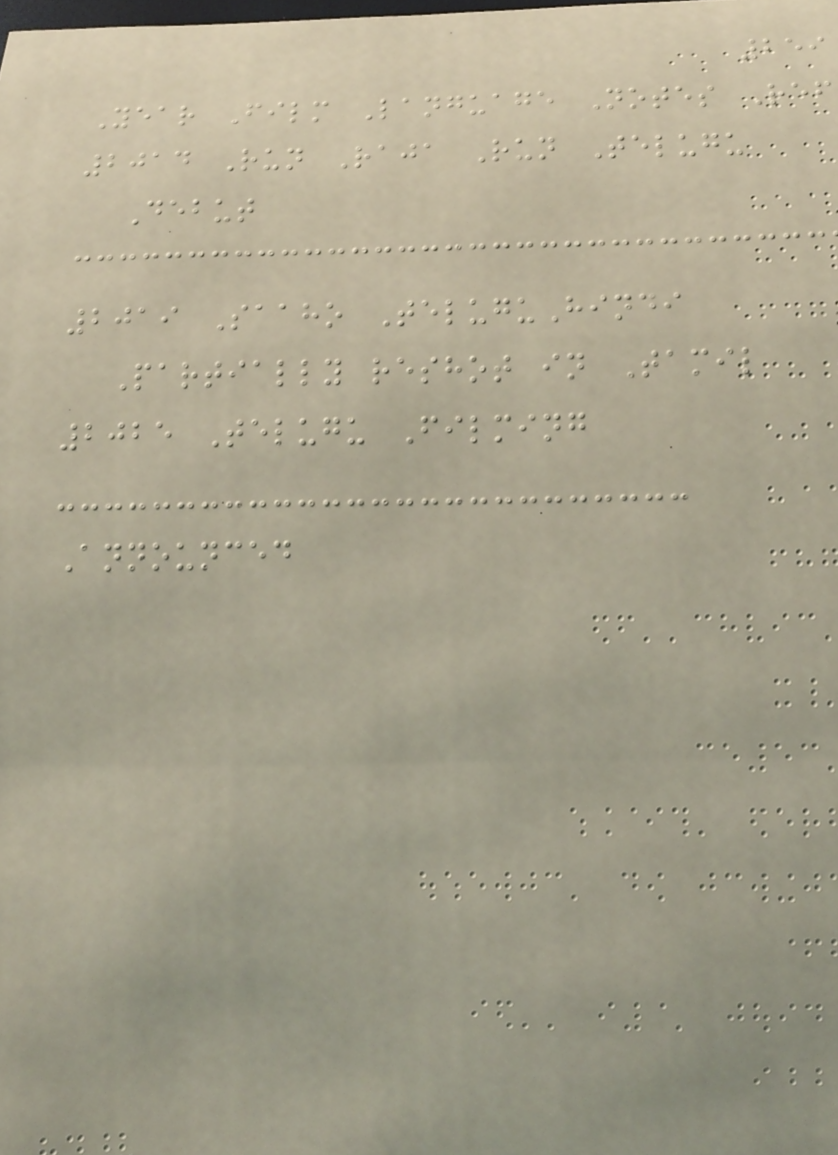259
Year Film Language Notes Ref
2014 Run Raja Run Telugu
Debut
2019 Saaho TeluguHindi
Partially reshot in Tamil
2025 Telugu Filming
Announced
